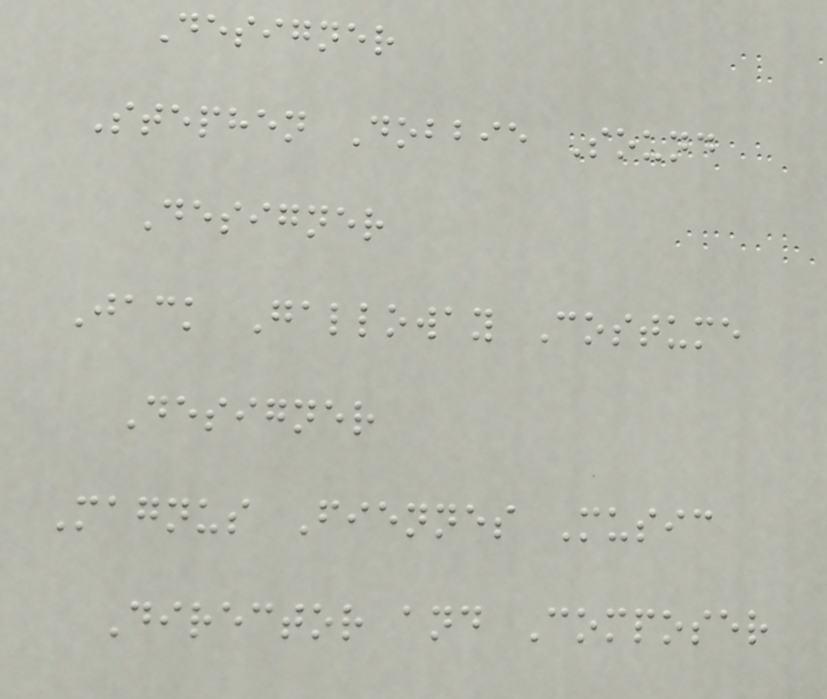Designer
Stephen Dobbie Sound
Designer
Jack Galloway Costume
Designer
Magnus Fiennes Music
Director and Composer
